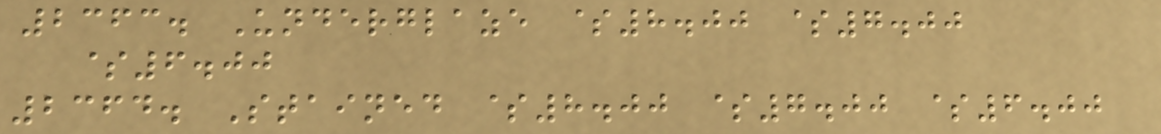2363. Underglaze $8.00 $7.00
$6.00
2364. Stained $8.00 $7.00 $6.00
